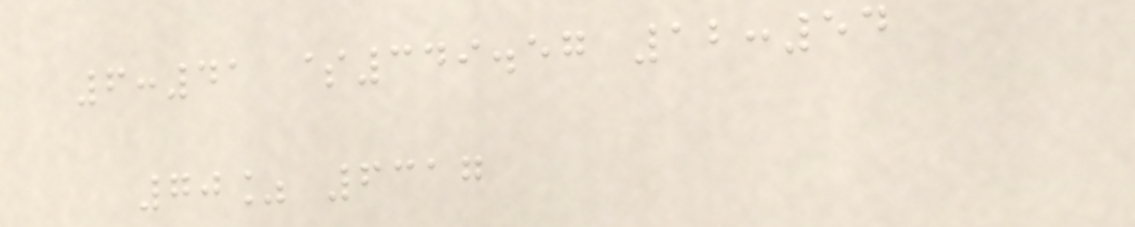6:41 $349.57 12:54
70% 6317
